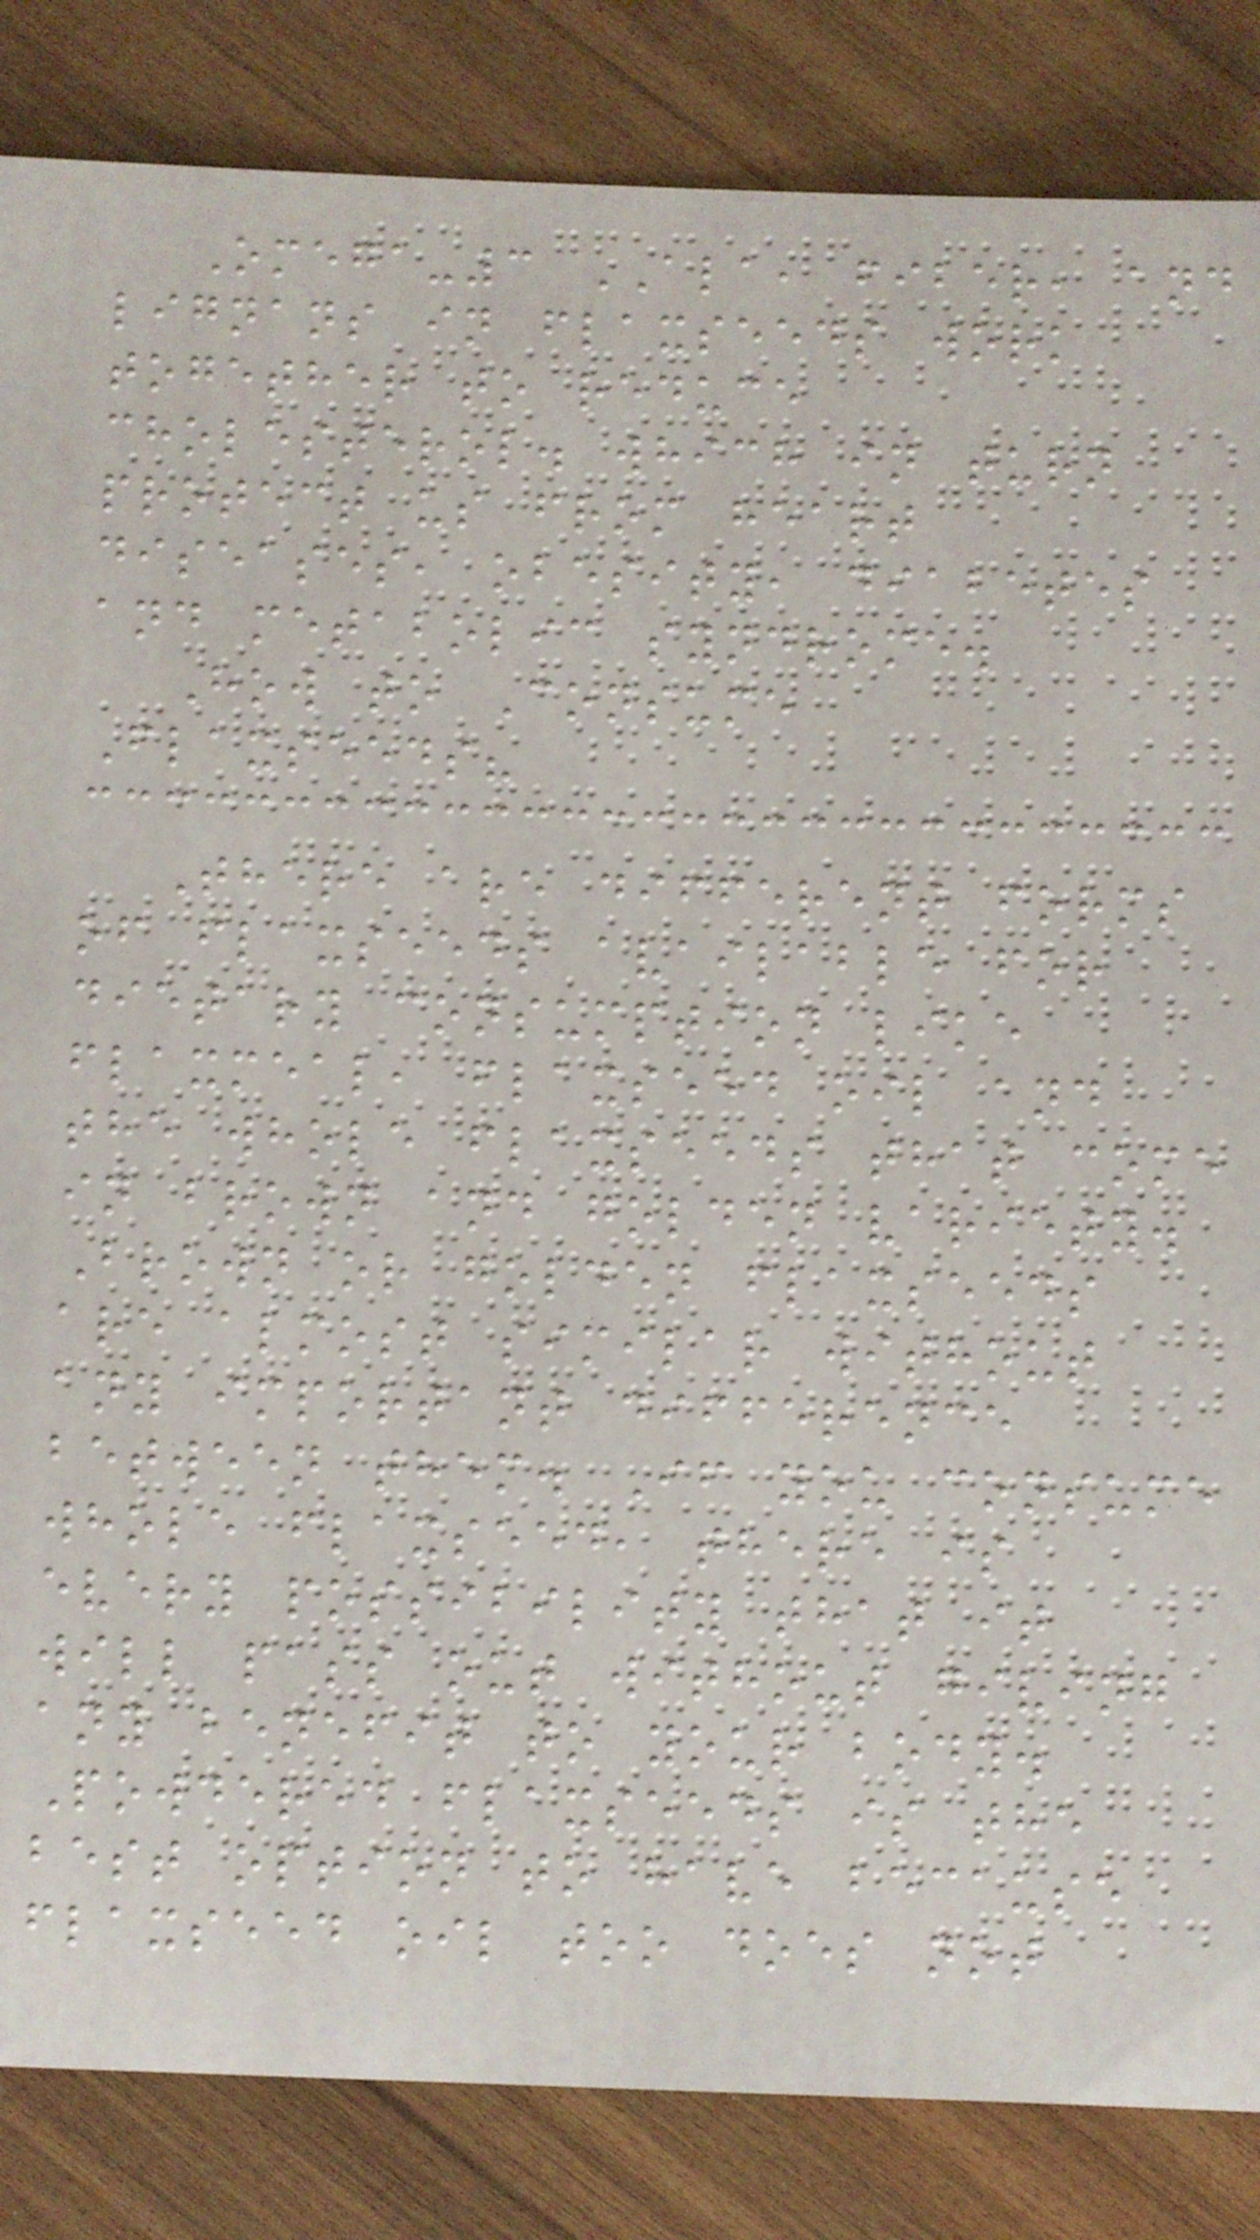Omega-3 ALA, fiber, and
lignans in flaxseeds work
together to reduce
cholesterol. which in turn
protect us from heart
diseases, obesity, diabetes
and metabolic syndrome.
How to Consume
Flaxseeds?
There are different forms
of flaxseeds available for
dietary consumption like
flaxmeal, flaxseed oil and
the whole flaxseeds that come
in brown and golden variety.
Brown or golden flaxseeds
are almost similar without
any important difference
between them. If you consume
whole flaxseed, there is
every possibility that it
will pass out without giving
any benefit to your body.
Powdered flaxseeds is the
best option to have because
flaxseed oil too does not
